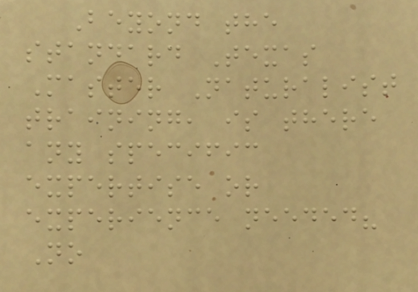Beyond the
standard Texas
Master Naturalist
training, is there
any specific
expertise or
experience needed?
No
